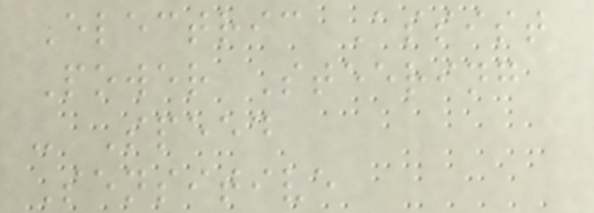Electric Assist
Power Steering
- Speed
Sensitive
